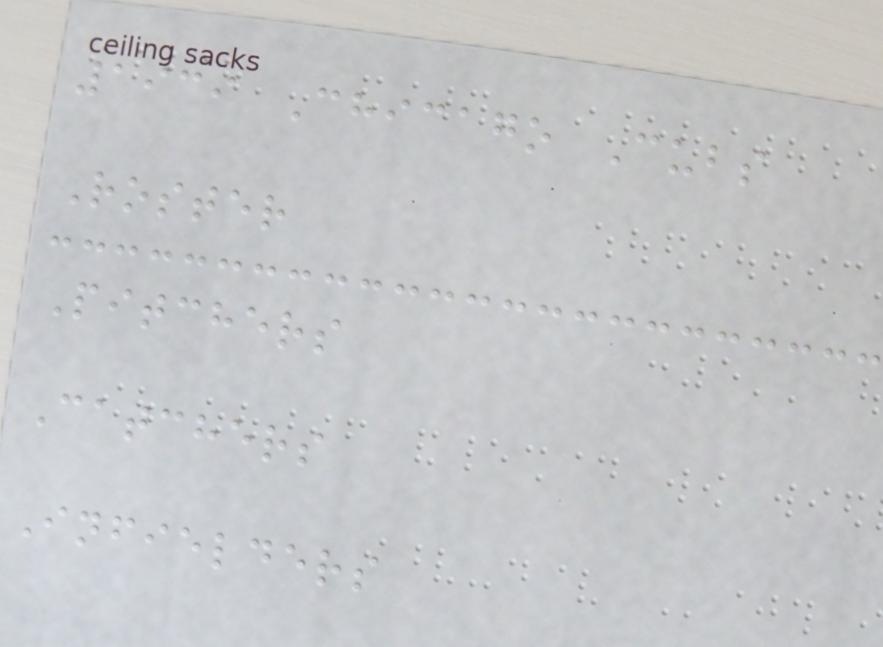1939 Chicago Cubs
Roster
Pitchers
Catchers
Infielders
